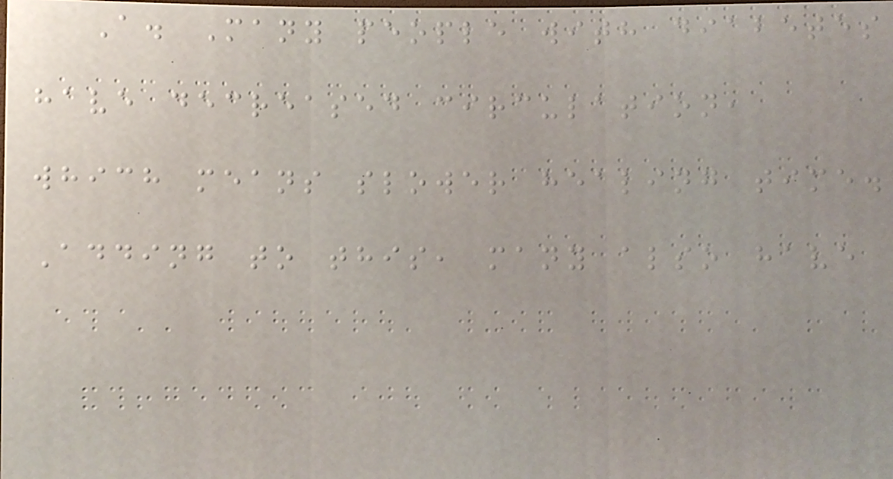A. Many people with diabetes
have decreased circulation,
which means slower healing time.
Adding to this, many also have
